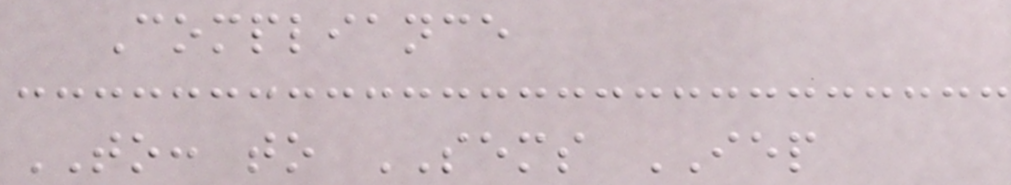Compliance
TO: to SEMS IEP
